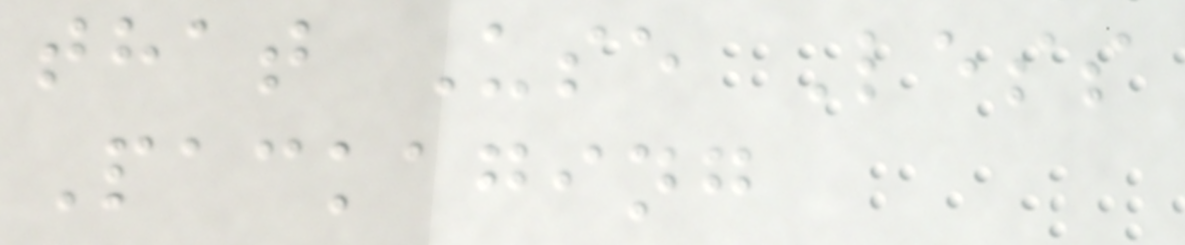that Use Less
Packaging
